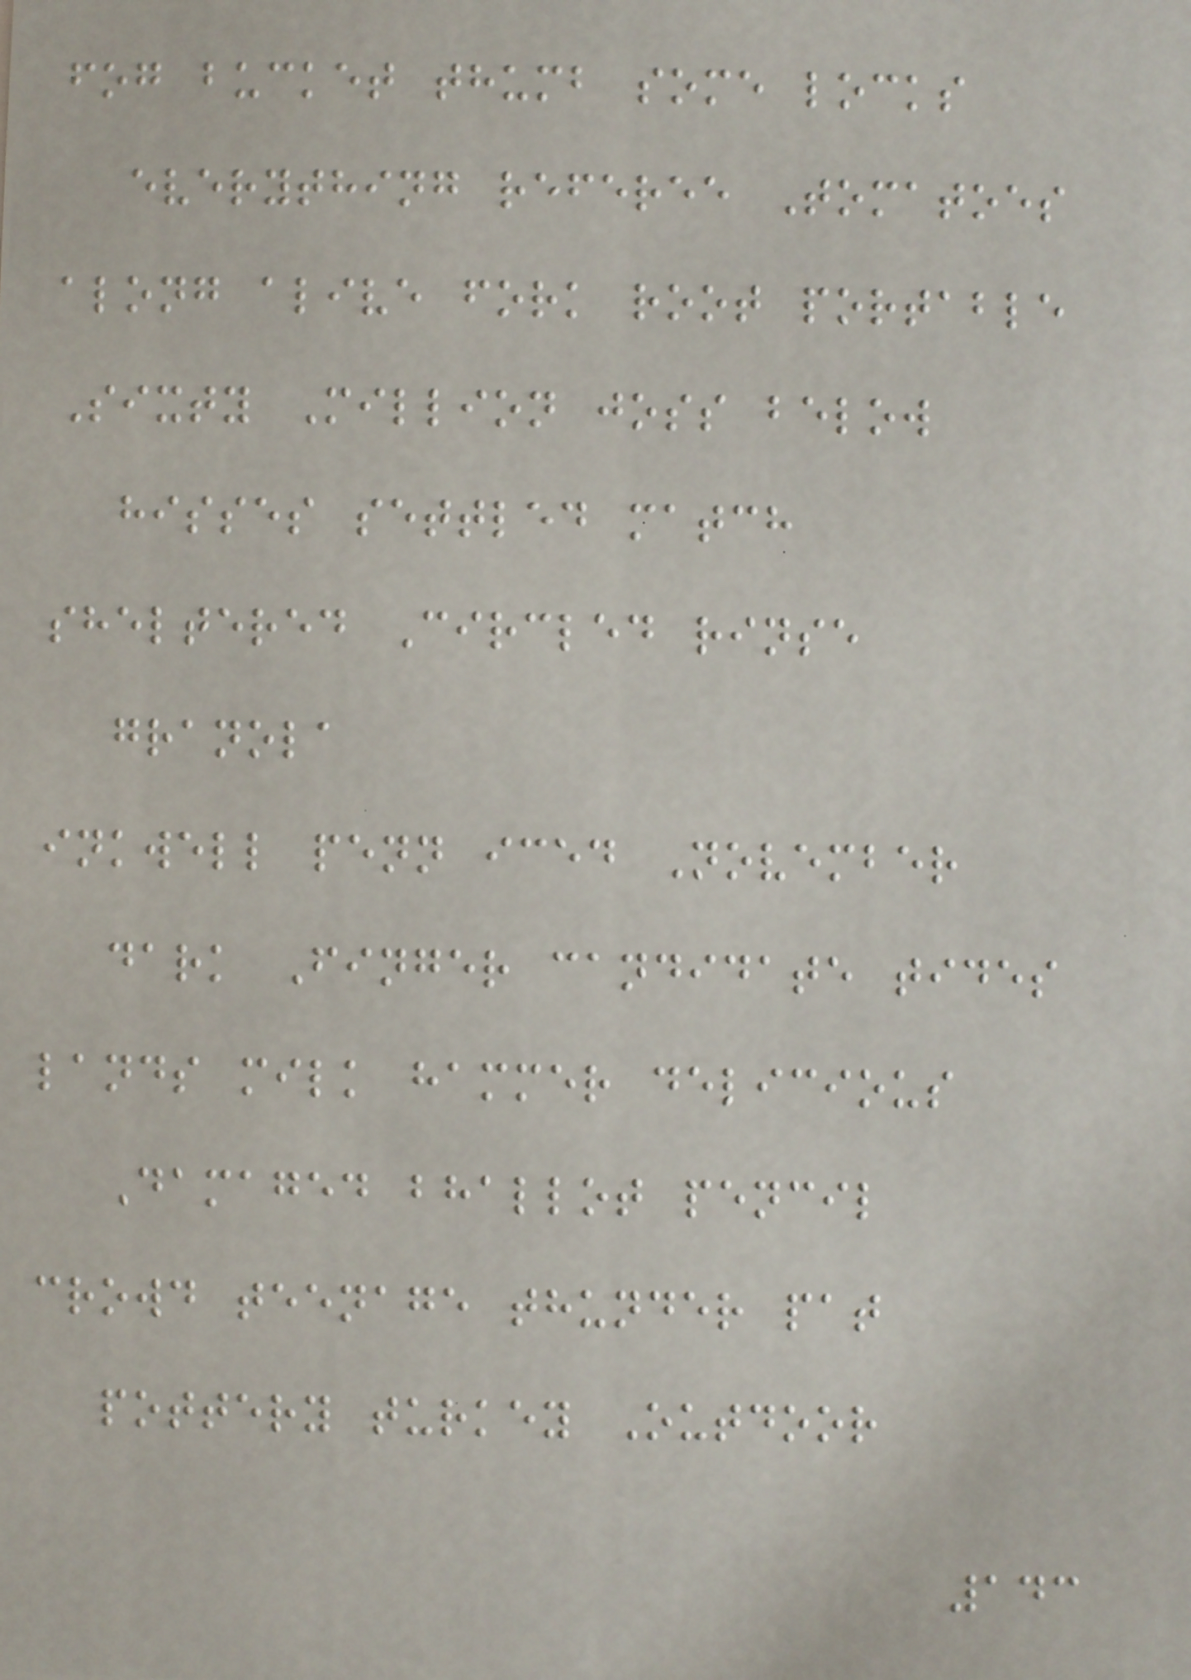fog bucket thumb some locks
everything referee Tomatoes
along alive fork root portable
Sixty Million joss below
hisses settled match
sheltered Circled rinse
granola
inkwell penn iced November
dark Finger candidate tides
lands milk hammer delicious
Damaged bhallot pencil
crowd teenage thunder pat
pottery turkey Outdoor
143
